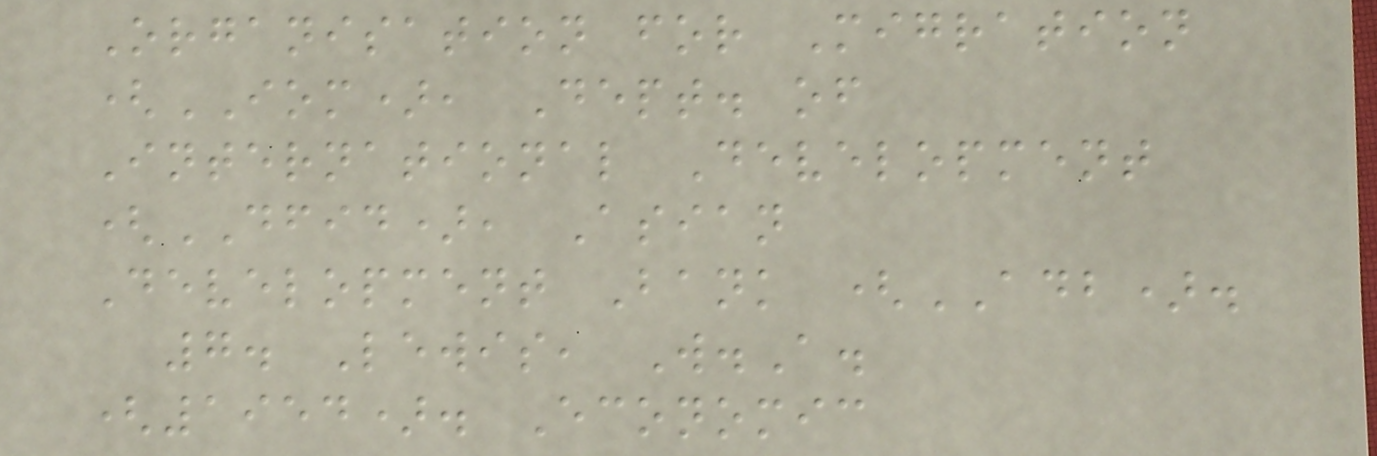Organisation for Migration
(IOM), Dept. of
International Development
(DFID), Asian
Development Bank (ADB).
7. Lewis, W.A.
(1954). Economic
